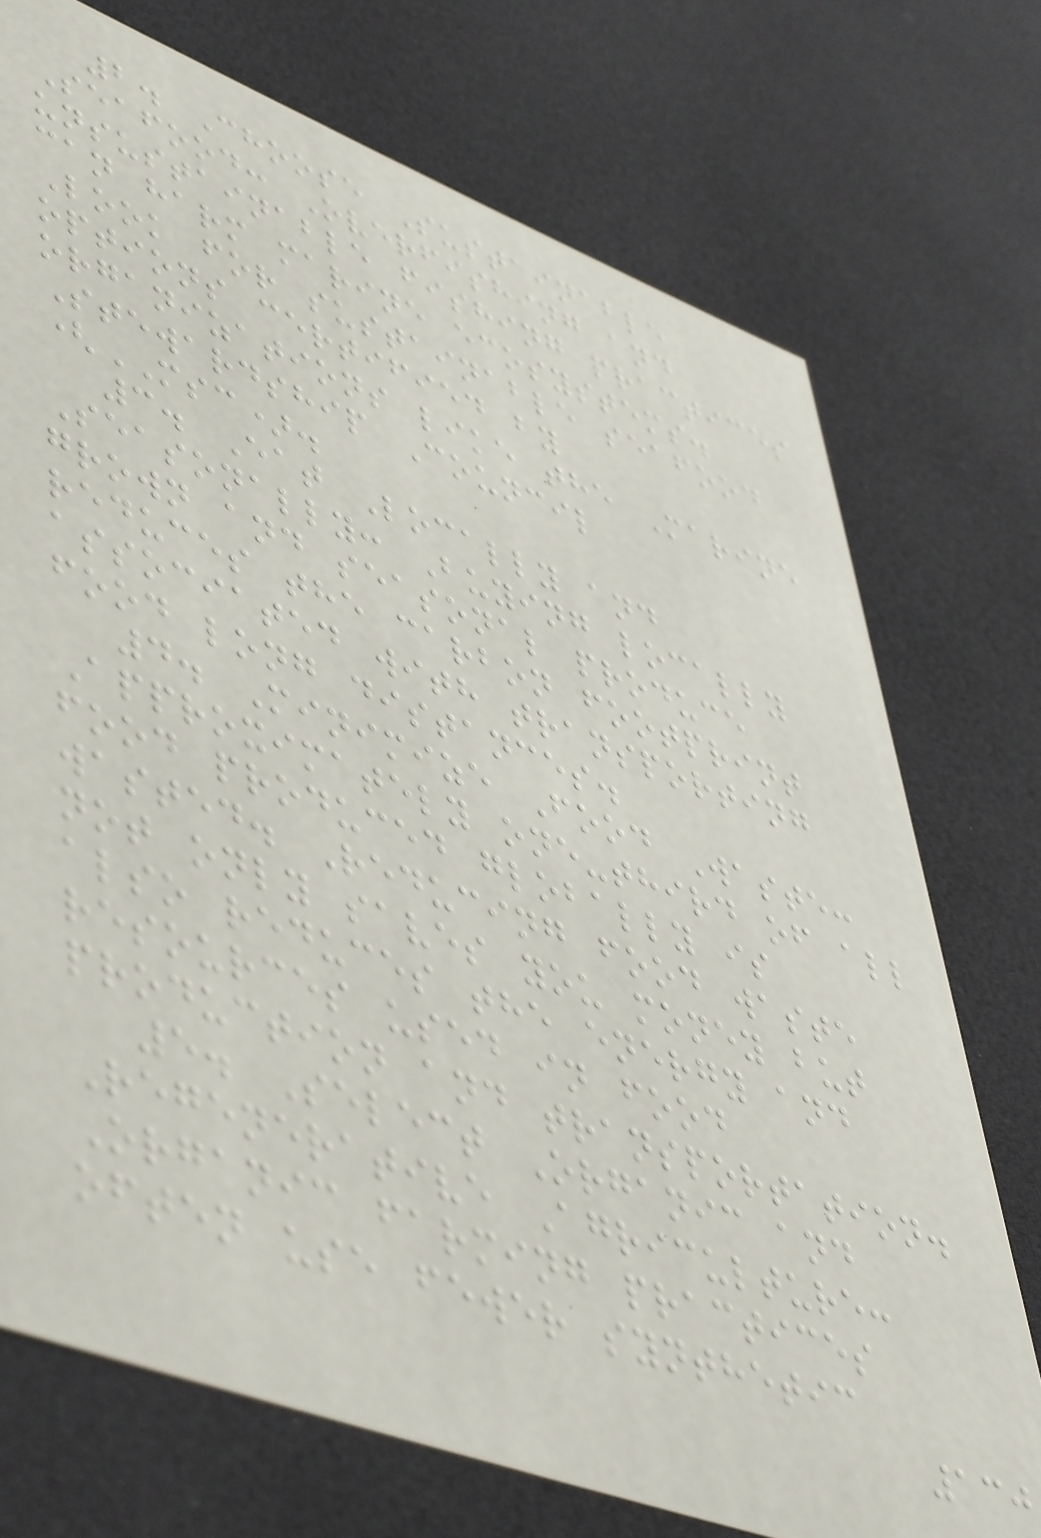2. Choose Sustainable
Seafood: Overfishing and
unsustainable fishing practices
can harm marine ecosystems.
Look for sustainable seafood
options certified by
organizations like the Marine
Stewardship Council
(MSC).
3. Eat Locally and
Seasonally: Buying locally
grown and seasonal produce
reduces the carbon footprint
associated with transporting
food long distances.
4. Minimize Food Waste:
Approximately one-third of all
food produced globally is
wasted. Reducing food waste
not only saves you money but
also reduces the energy and
resources used in food
production and transportation.
5. Select Organic and
Regenerative Agriculture:
Organic farming practices
often use fewer synthetic
130
